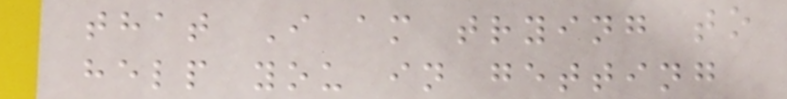that I am trying to
help you in getting
